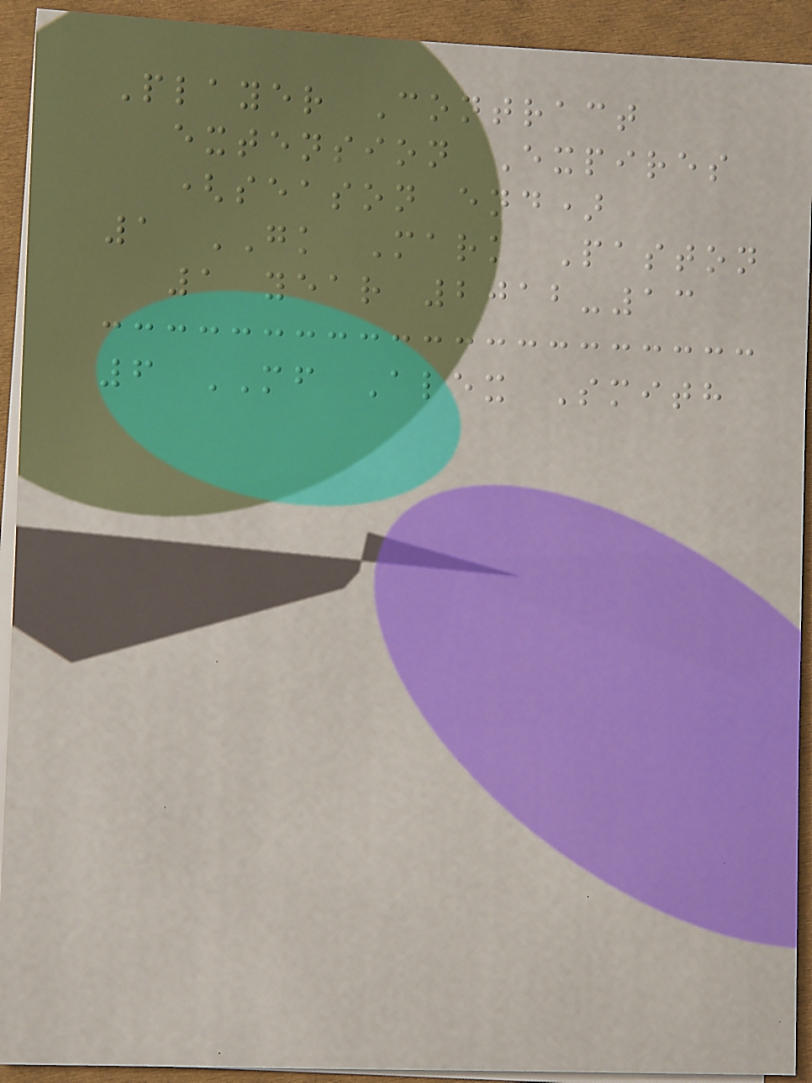Player Contract
extension Expires
(season end)
1 GK Mark Paston
1 year 2012-13
6 MF Alex Smith
